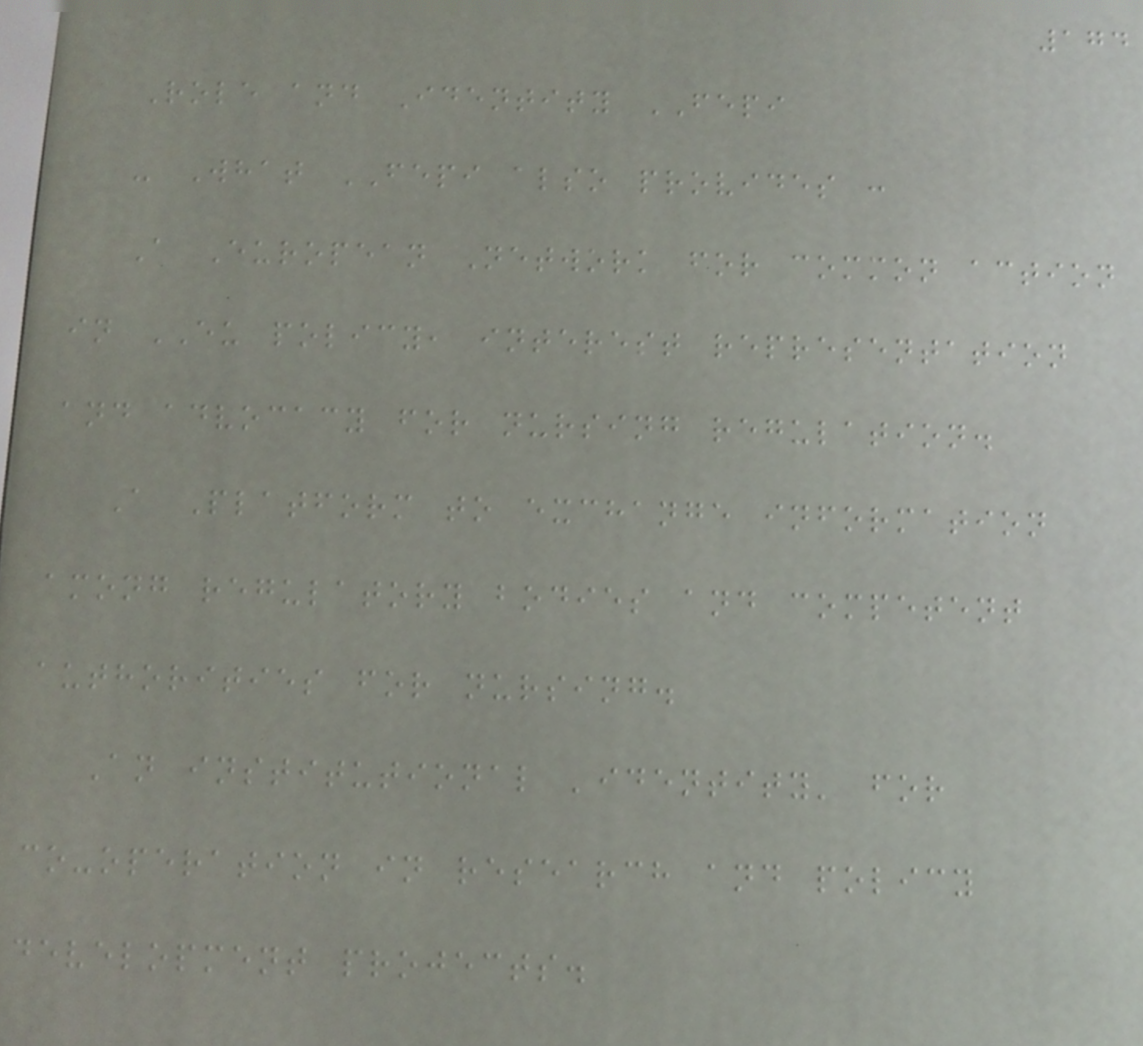174
Role and Identity FEPI
- What FEPI also provides :
A European Network for common action
in EU policy, interest representation
and advocacy for nursing regulation.
A Platform to exchange information
among regulatory bodies and competent
authorities for nursing.
An institutional 'identity' for
co-operation in research and policy
development projects.
